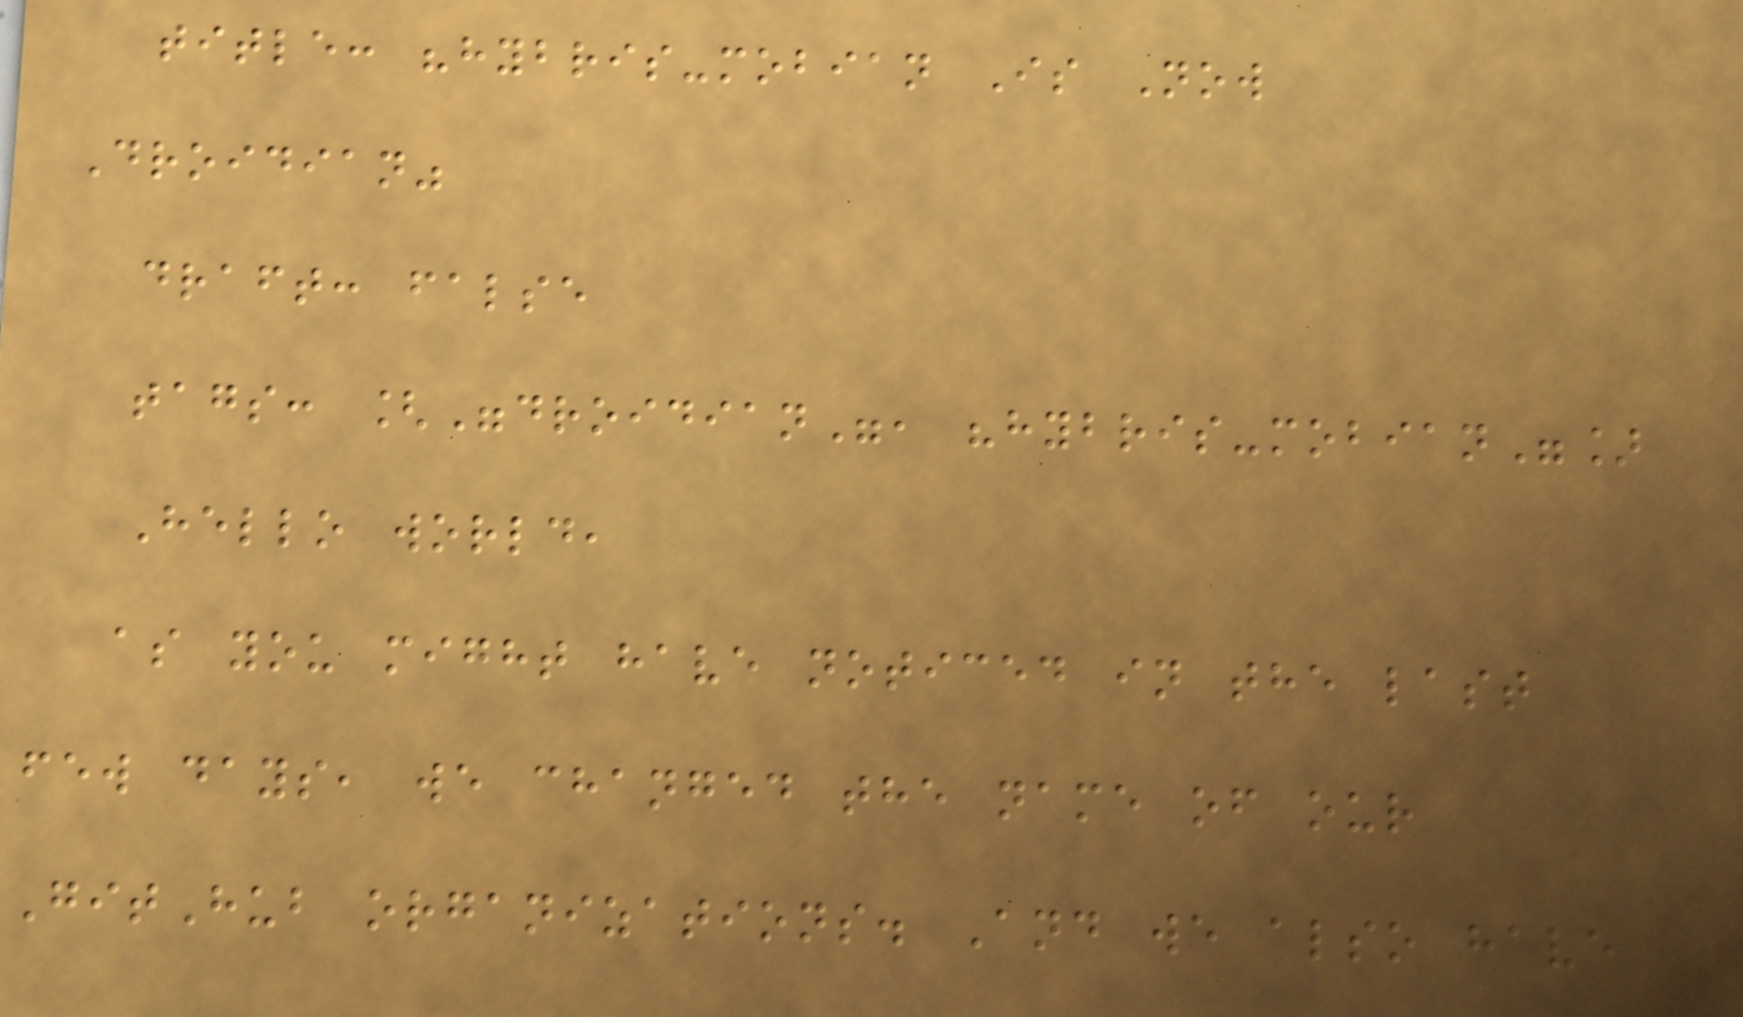title: "hybris-mobian Is Now
Droidian"
draft: false
tags: ["droidian", "hybris-mobian"]
Hello world,
as you might have noticed in the last
few days, we changed the name of our
GitHub organizations. And we also have
